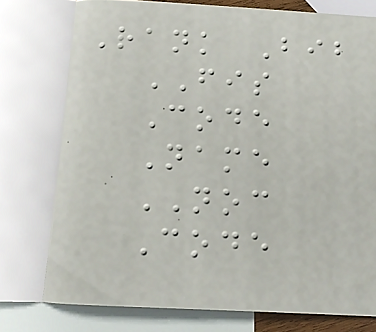Rank Bib
FIS
Code
Name
NOC
Code
